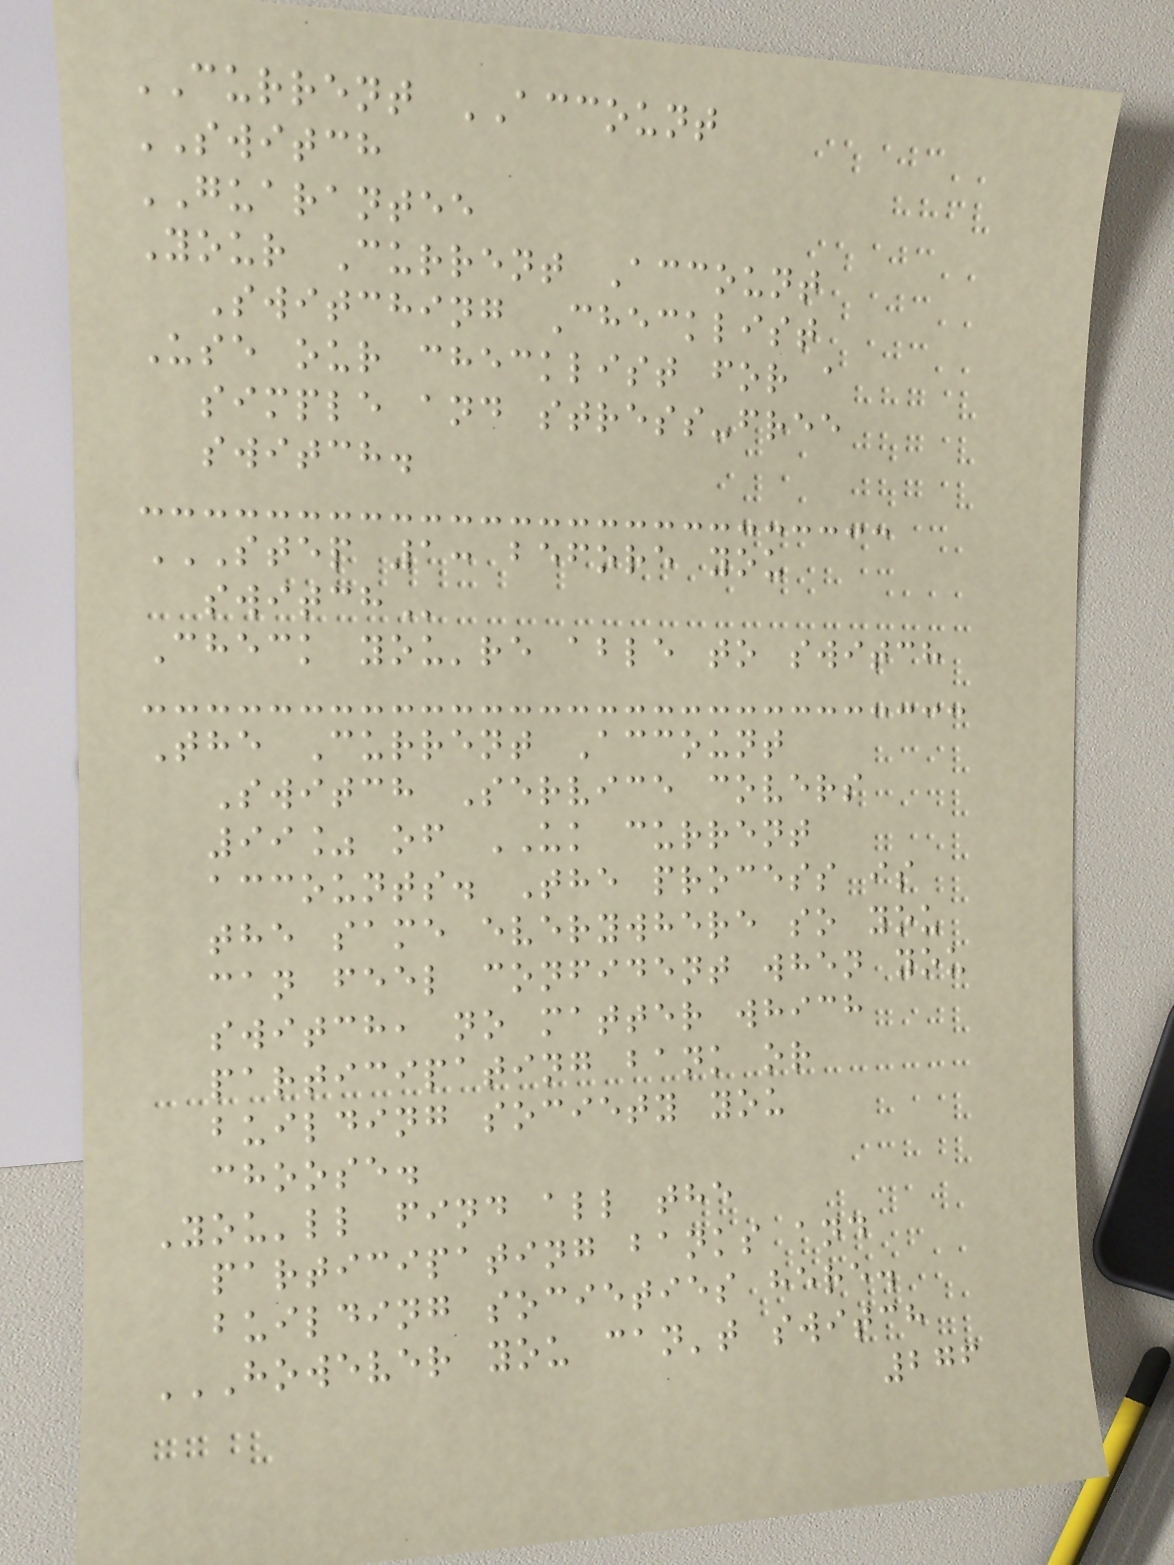CURRENT ACCOUNT
SWITCH
GUARANTEE
Your Current Account
Switching Checklist
Use our checklist for a
simple and stress-free
switch.
STEP 1: BEFORE YOU
SWITCH
Check you're able to switch
The Current Account
Switch Service covers
99% of UK current
accounts. The process is
the same everywhere so you
can feel confident when you
switch, no matter which
participating bank or
building society you
choose.
You'll find all the
participating banks and
building societies here.
HOWEVER YOU CAN'T SWITCH
276
